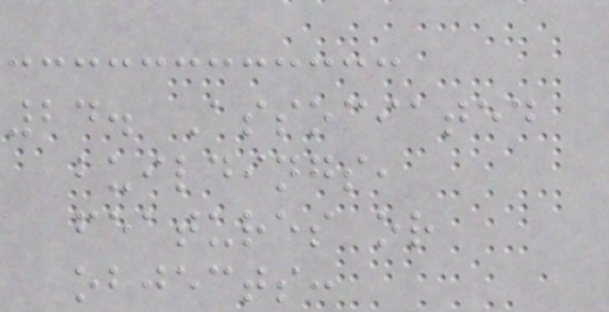24. Associated
buildings,
features or
objects:
